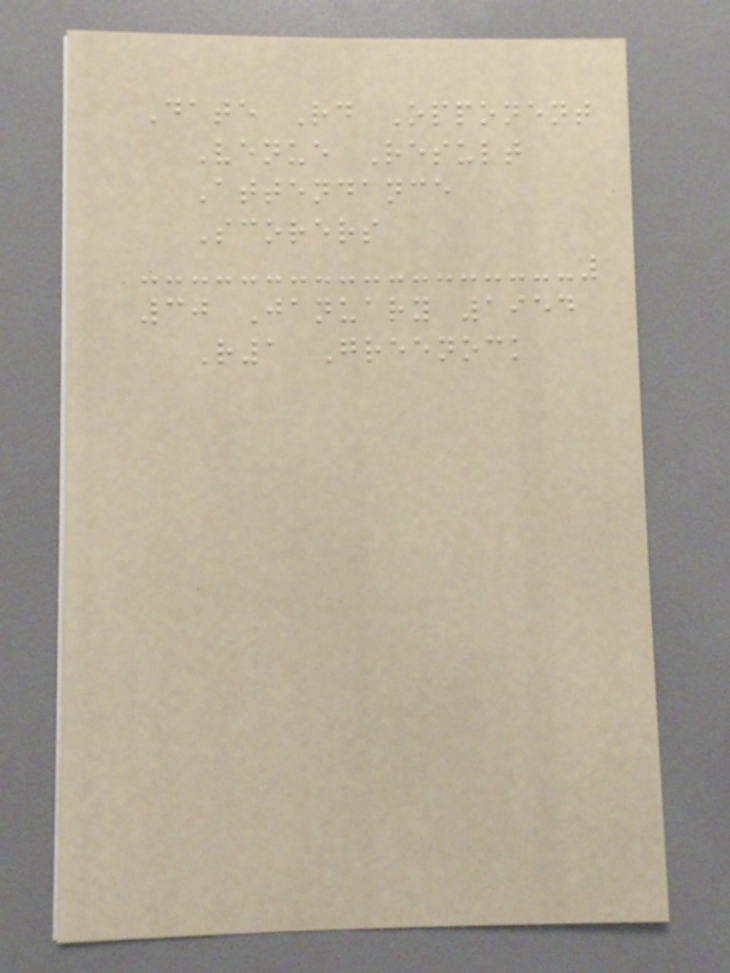Date Rd Opponent
Venue Result
Attendance
Scorers
30 January 1954
R1 Greenock
